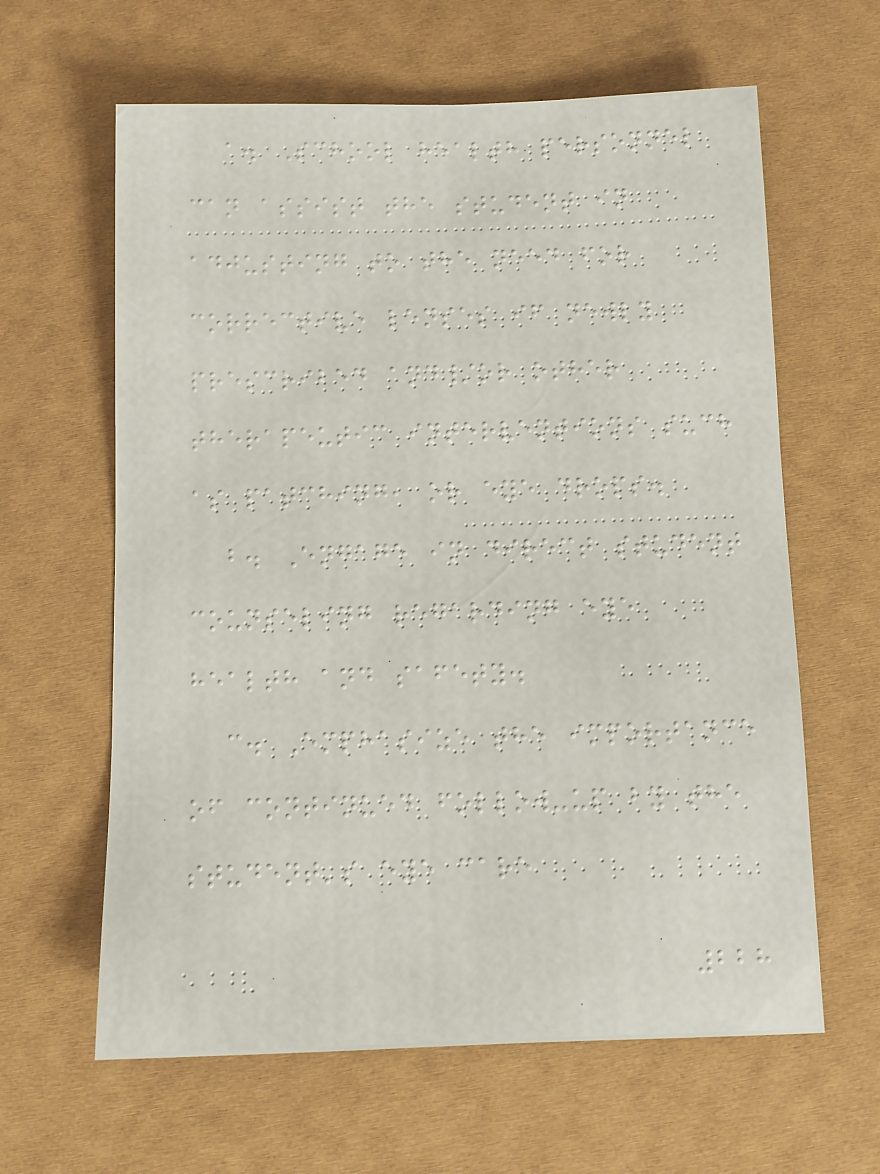a. School health personnel
can assist the student in
adjusting to the need for
corrective lenses if newly
prescribed and/or other
therapeutic interventions such
as patching, or eye drops.
b. Engage in direct student
counseling regarding eye
health and safety.
c. Emphasize the importance
of continued follow-up by the
student's eye care
228
